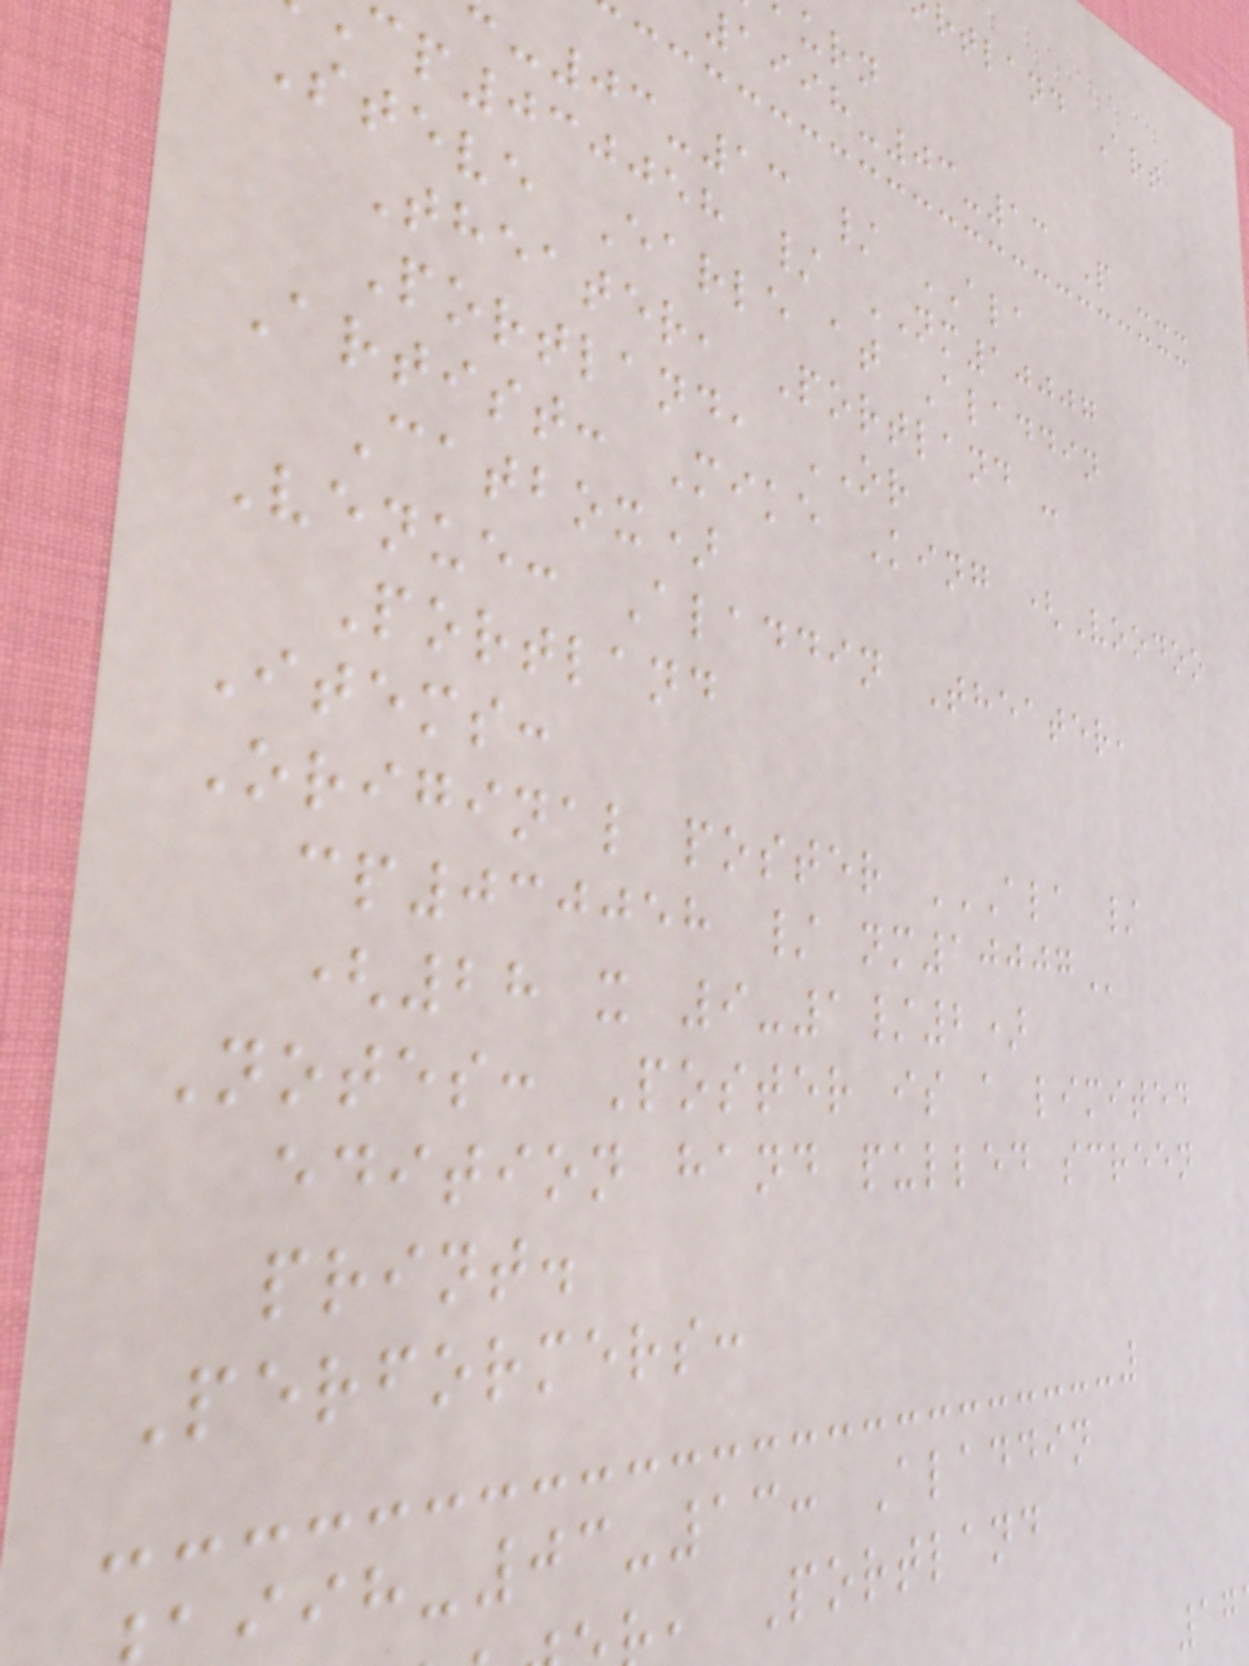rtland Art
1998-03-13 P ---
-03-13 / ALA
cp030058 / NM10007
Steve Earle at Aladdin
Theater, Portland -
Portland, OR
Artist: Mike King (Voodoo
Catbox)
Venue: Aladdin Theater,
Portland
Items:
Original poster ALA /
cp030058 /
(28 x 9-1/2)
Notes: Poster is a limited
edition hand pulled screen
print.
Performers:
-03-13: Aladdin
, Portland
